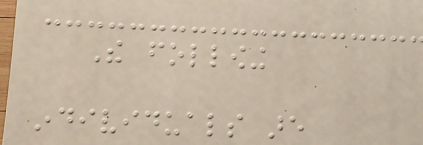The following
individuals are
